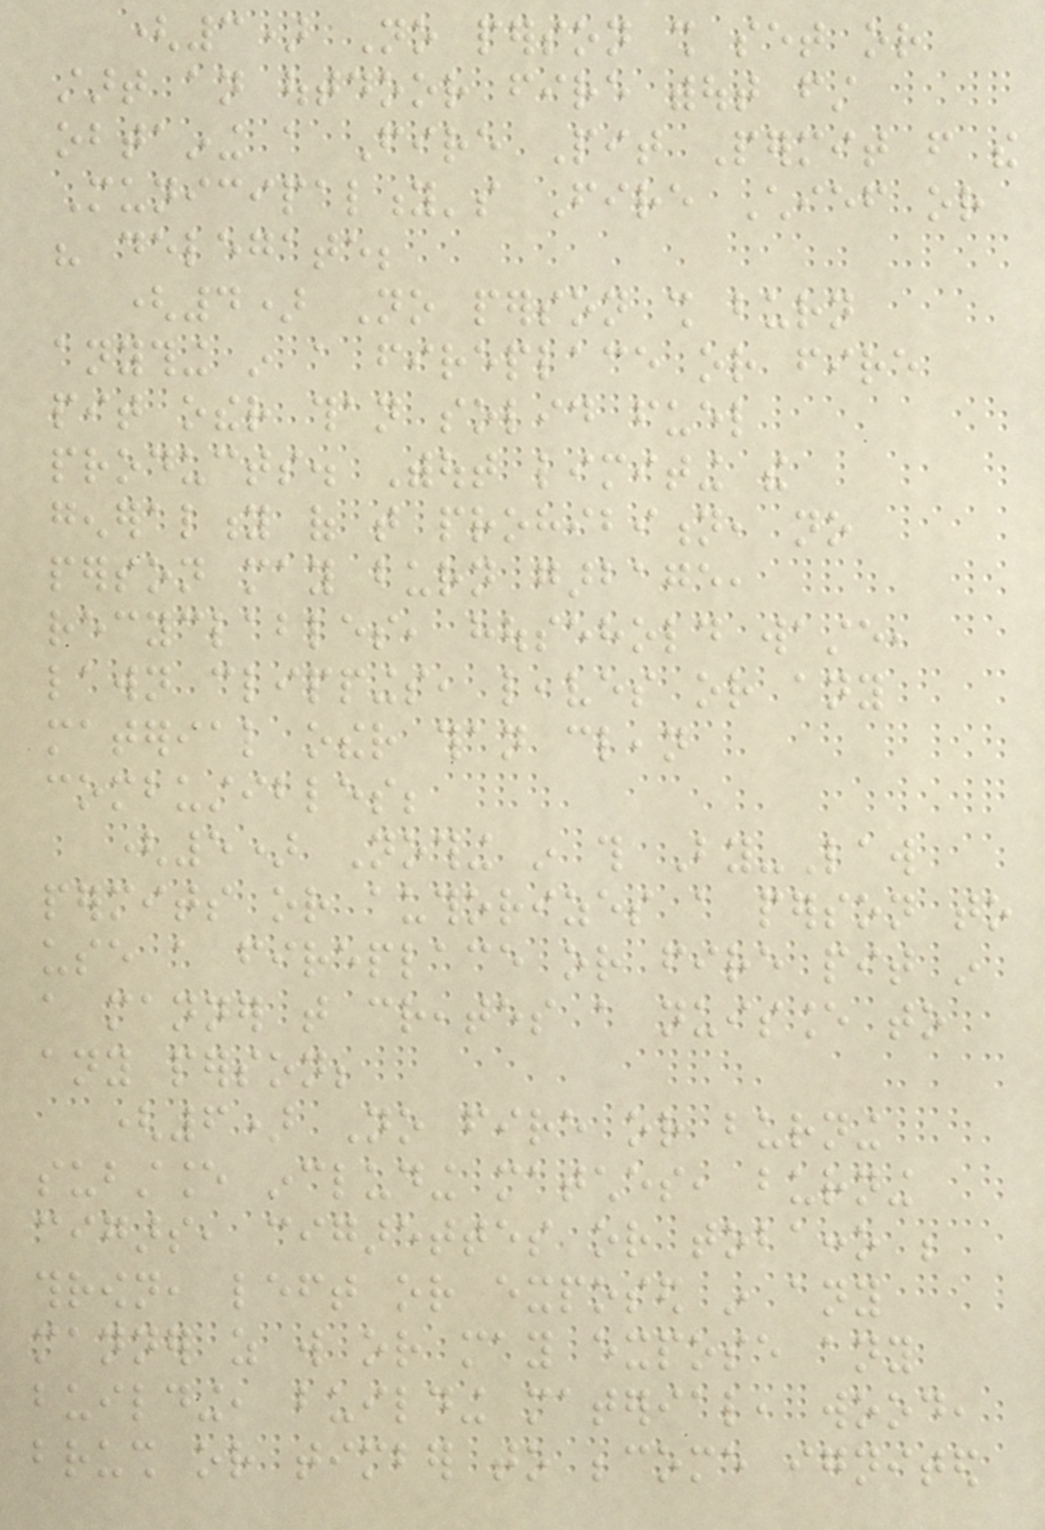(3) No person shall set or
start an outdoor fire without first
obtaining a Fire Pit Permit from the
Municipality's Fire Chief or
his delegate;
(4) No person shall burn
anything in a fireplace or fire
pit other than solid fuel
products. Without limiting the
generality of that prohibition, no
person may burn garbage,
recyclables, household waste,
lawn clippings, leaves or any
material other than clean
combustibles;
(5) Nothing in this By-Law
permits or authorizes a person to
use a fireplace or fire pit in
a manner that creates a nuisance to
any person;
(6) No fire or burning
substance including matches, burning
cigars, cigarettes or tobacco be
thrown, left or exposed in any
manner as will or may expose any
building, building material, wood,
brush or timber to become ignited
